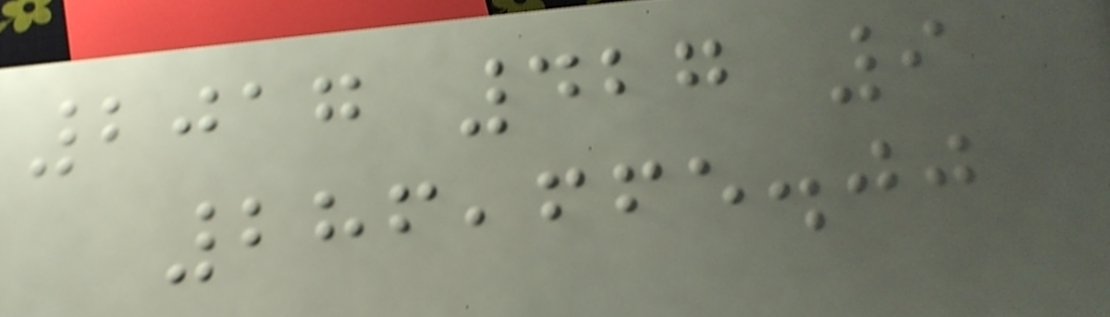2017 427 9
286,665.00
